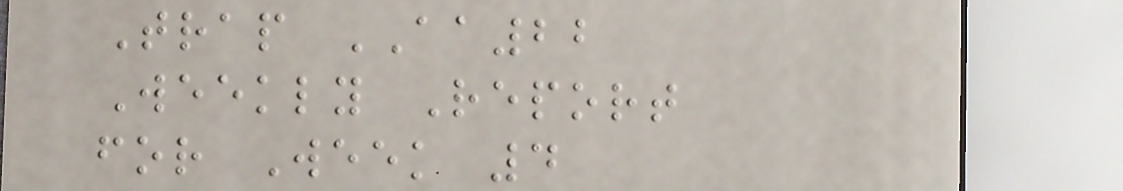Trap AA22
Weekly Report
for Week 4
